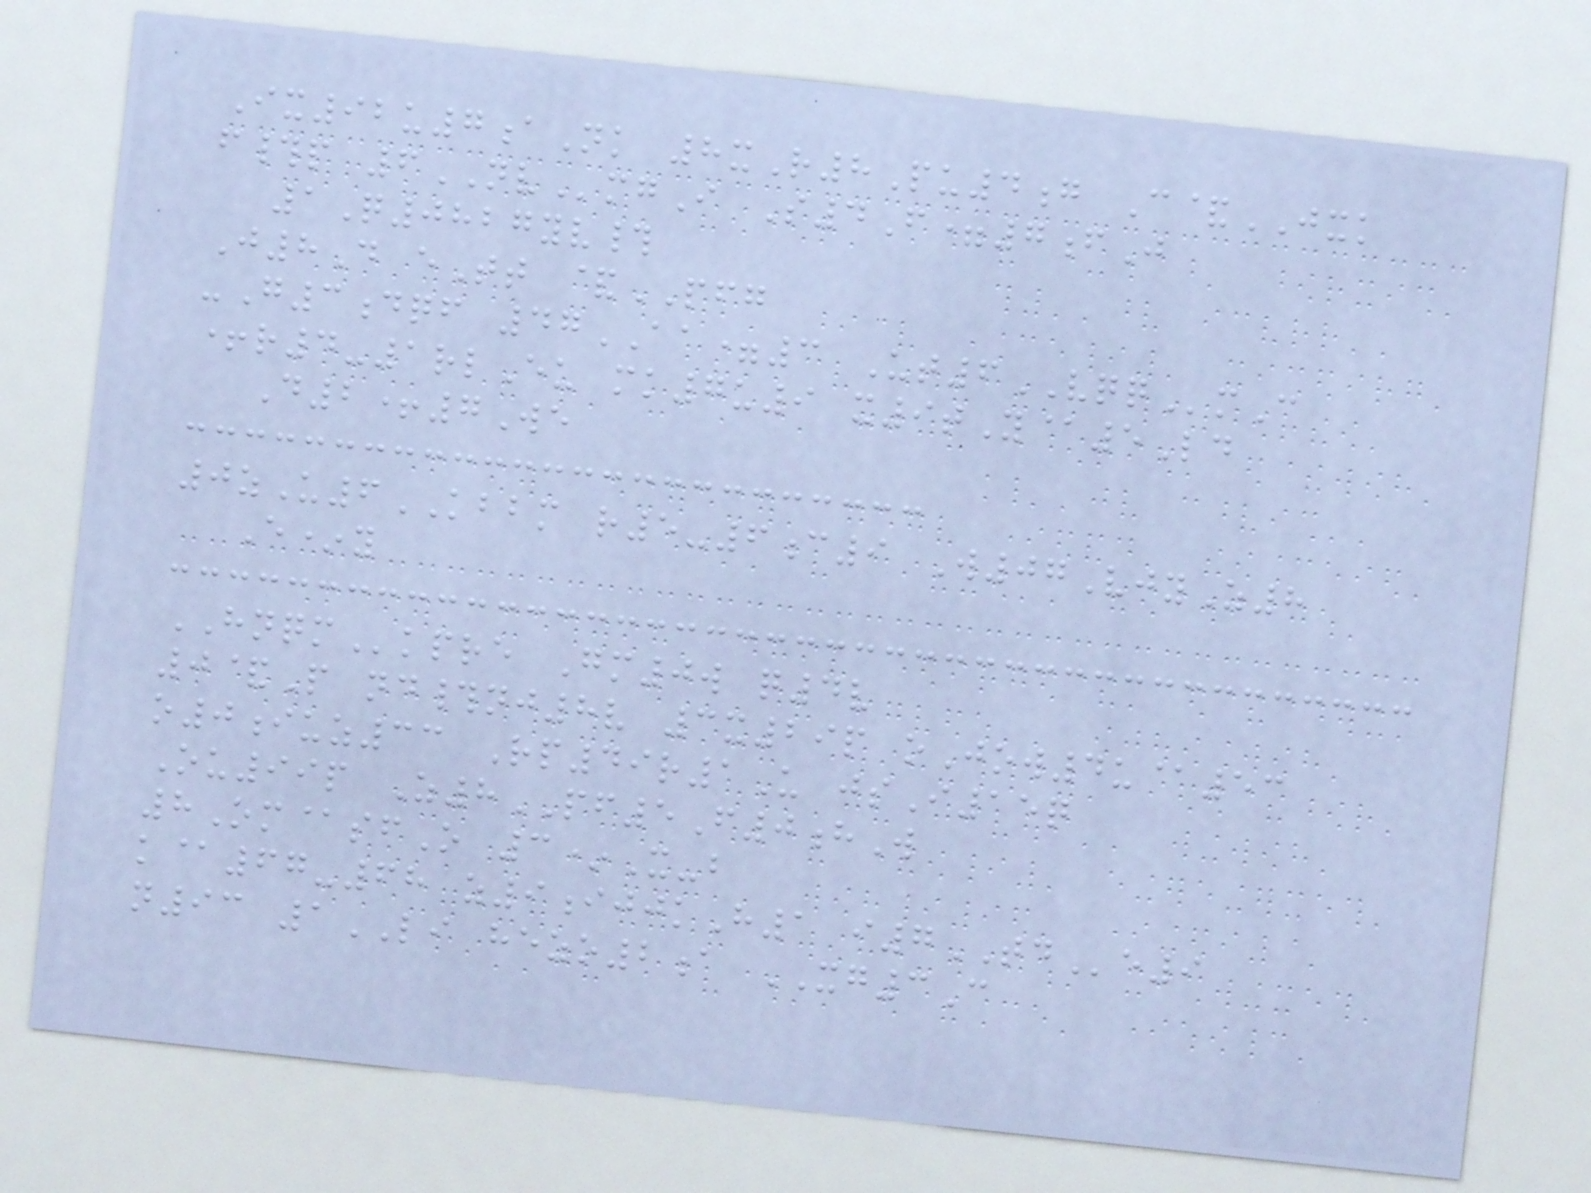Ix92u7aNk 8xR8Pu4g C&JXK
f#p 6NVmgI S4F=7fJ
1Q0827yv#
J8D eTt &PFG
-G3dqf 47AA=3 Ut6VQQmC
+r4-1rlEu mk7u9 x9tY@5Ld
D2+7We
0zU6KBBM r5-6c9 W07VjyZ8
E*y
HNQMkpre Gm0w q4v
0&P nd#nj8v 3x29p oJow4u@53
o0iuz33 Rp49r1U jsI15q
Ou99p Z8PF5F0hW
8Om@sfO 3*X-b
k@67-68 z9ijjkH1 i7TDe9
n93 1LI hezo2a XG3C
